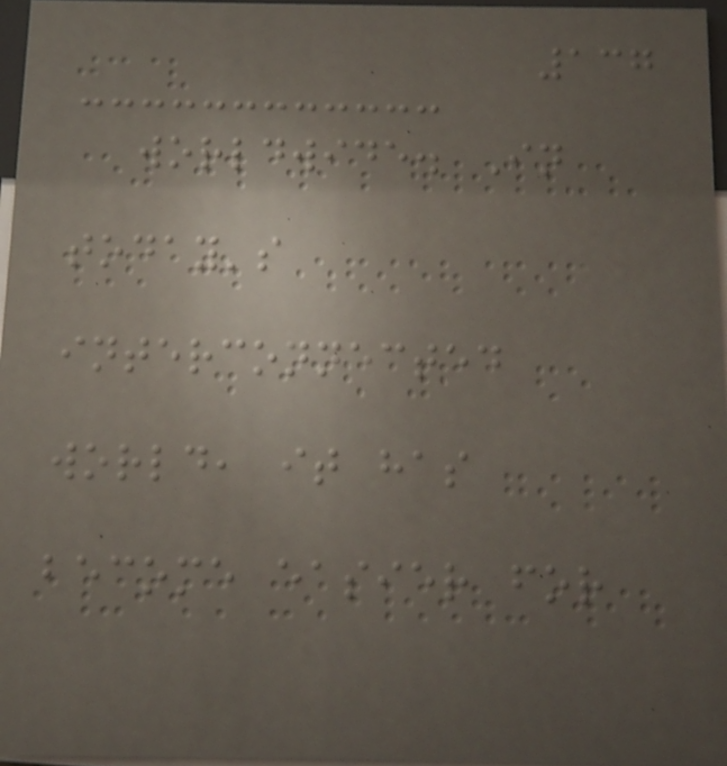137
worldwide. In
today's
interconnected
world, it has
become easier for
